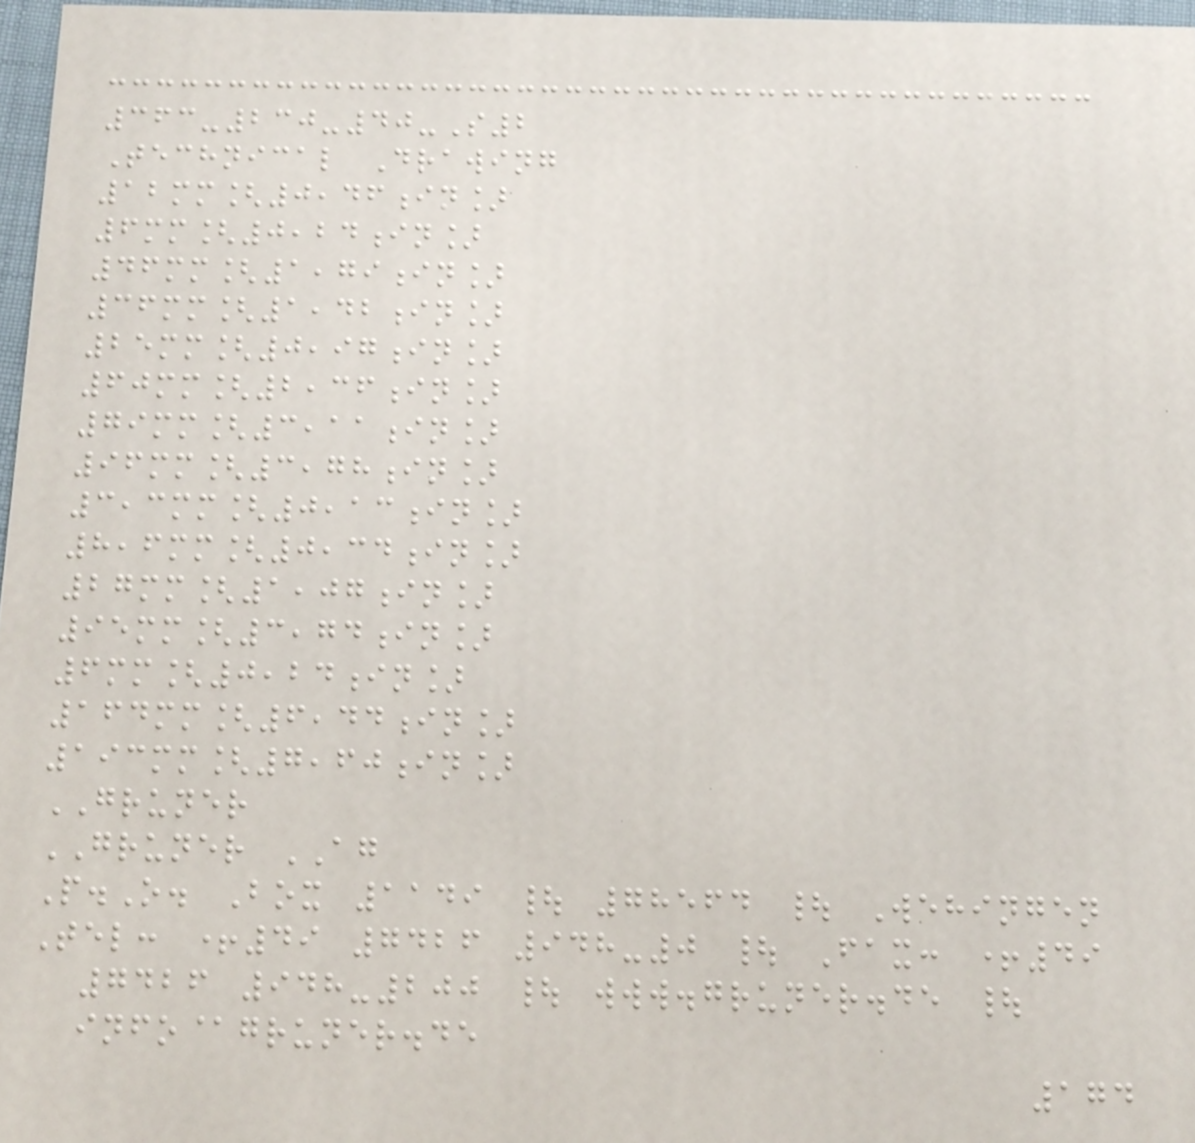363-230-40-S2
Technical Drawing
12mm[0,46in]
6mm[0,24in]
46mm[1,79in]
36mm[1,42in]
25mm[0,97in]
60mm[2,36in]
79mm[3,11in]
96mm[3,78in]
3,3mm[0,13in]
8,6mm[0,34in]
27mm[1,07in]
95mm[3,74in]
6mm[0,24in]
164mm[6,44in]
193mm[7,60in]
GRUNER
GRUNER AG
P.O. Box 1149 | 78564 | Wehingen
Tel: +49 7426 948-0 | Fax: +49
7426 948-200 | www.gruner.de |
info@gruner.de
174
